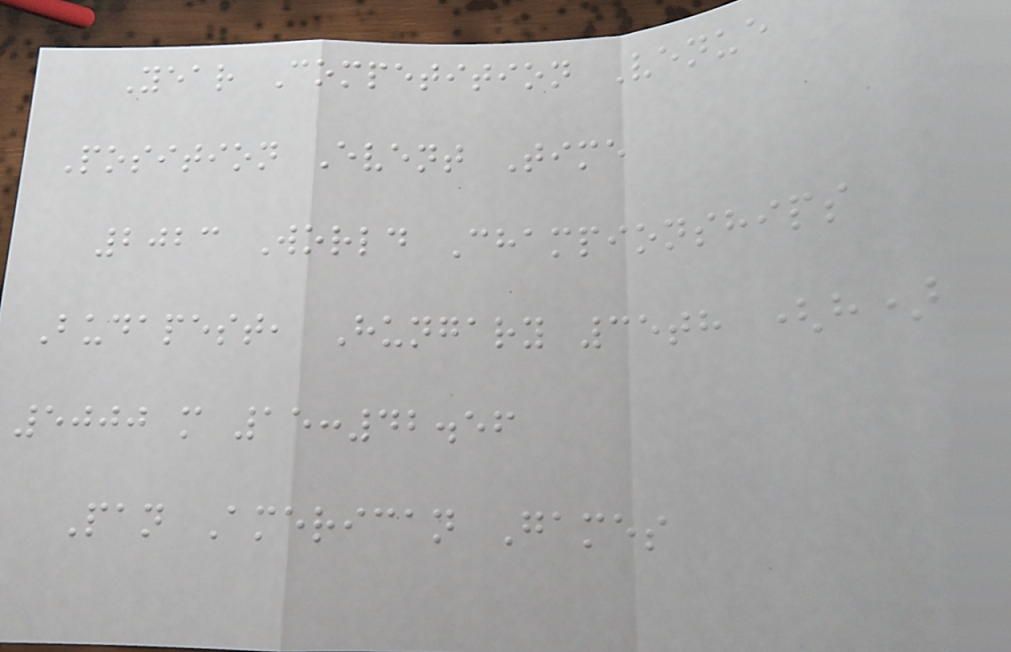Year Competition Venue
Position Event Time
2023 World Championships
Budapest, Hungary 35th (h)
5000 m 15:42.56
Pan American Games
